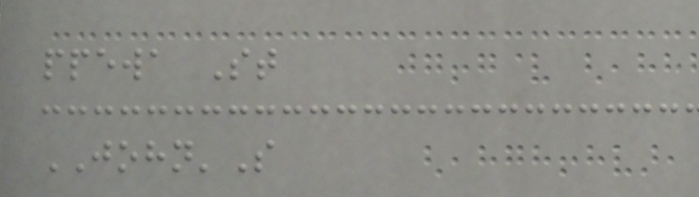ppewa St
JOHN'S
